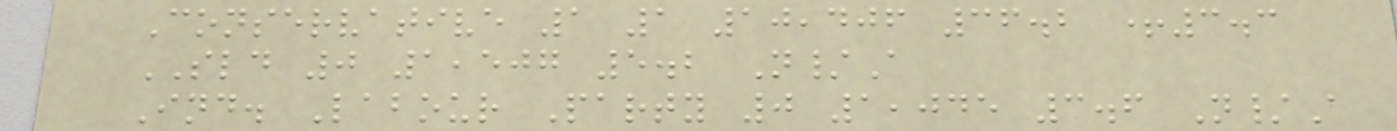Conservative 1 1 10,406 36.2 +3.3
SLD 0 1,507 5.2 N/A
Ind. Labour Party 0 1,045 3.6 N/A
